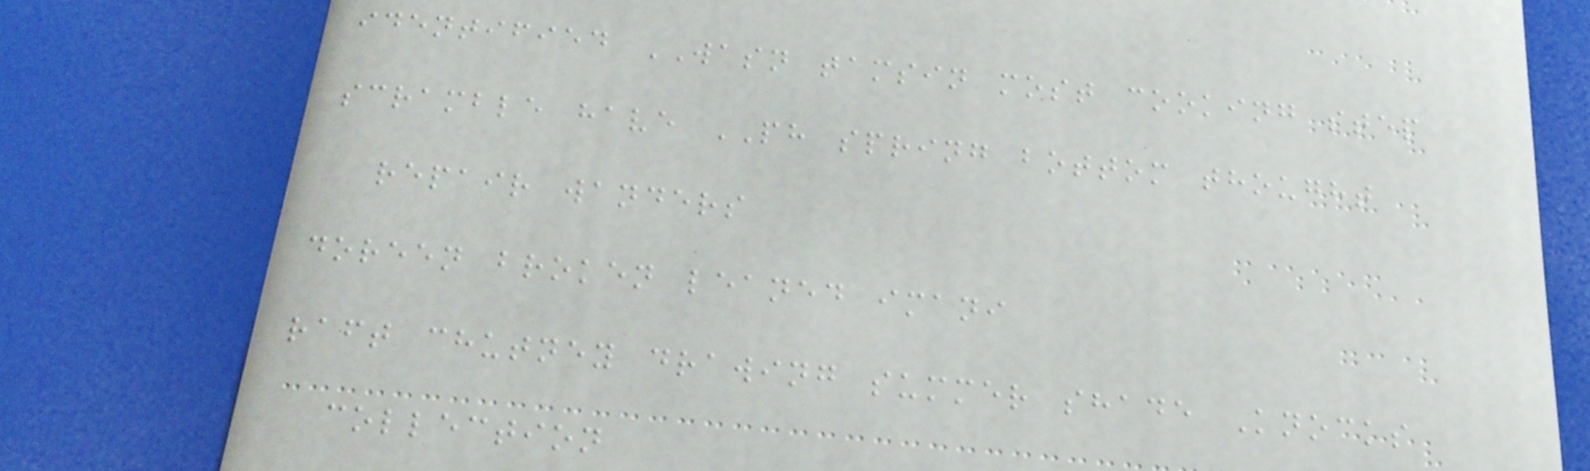identified WASN tamsin most cooking step
scramble have PH spring bottom thought
repair wanders
doreen broken leaned imani
raft chutney drawing summer shade Knocks
collection
